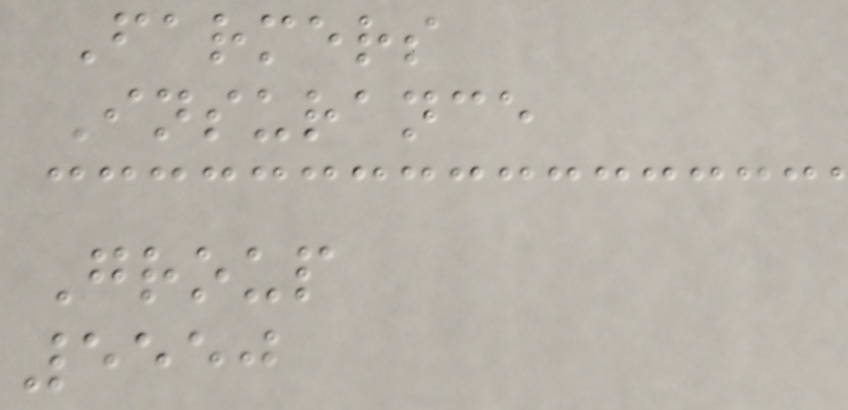Farmers
Insurance
Group
5550
